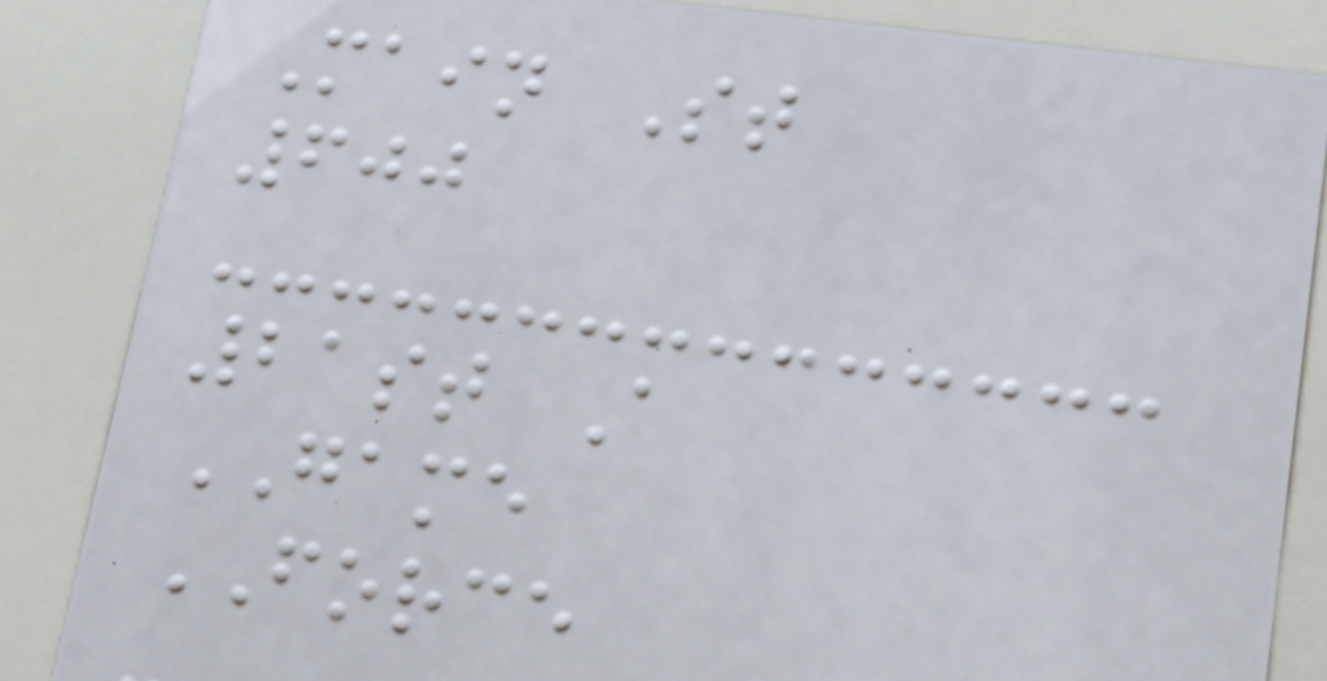Main St
600
21st A
GAME
FORCE
